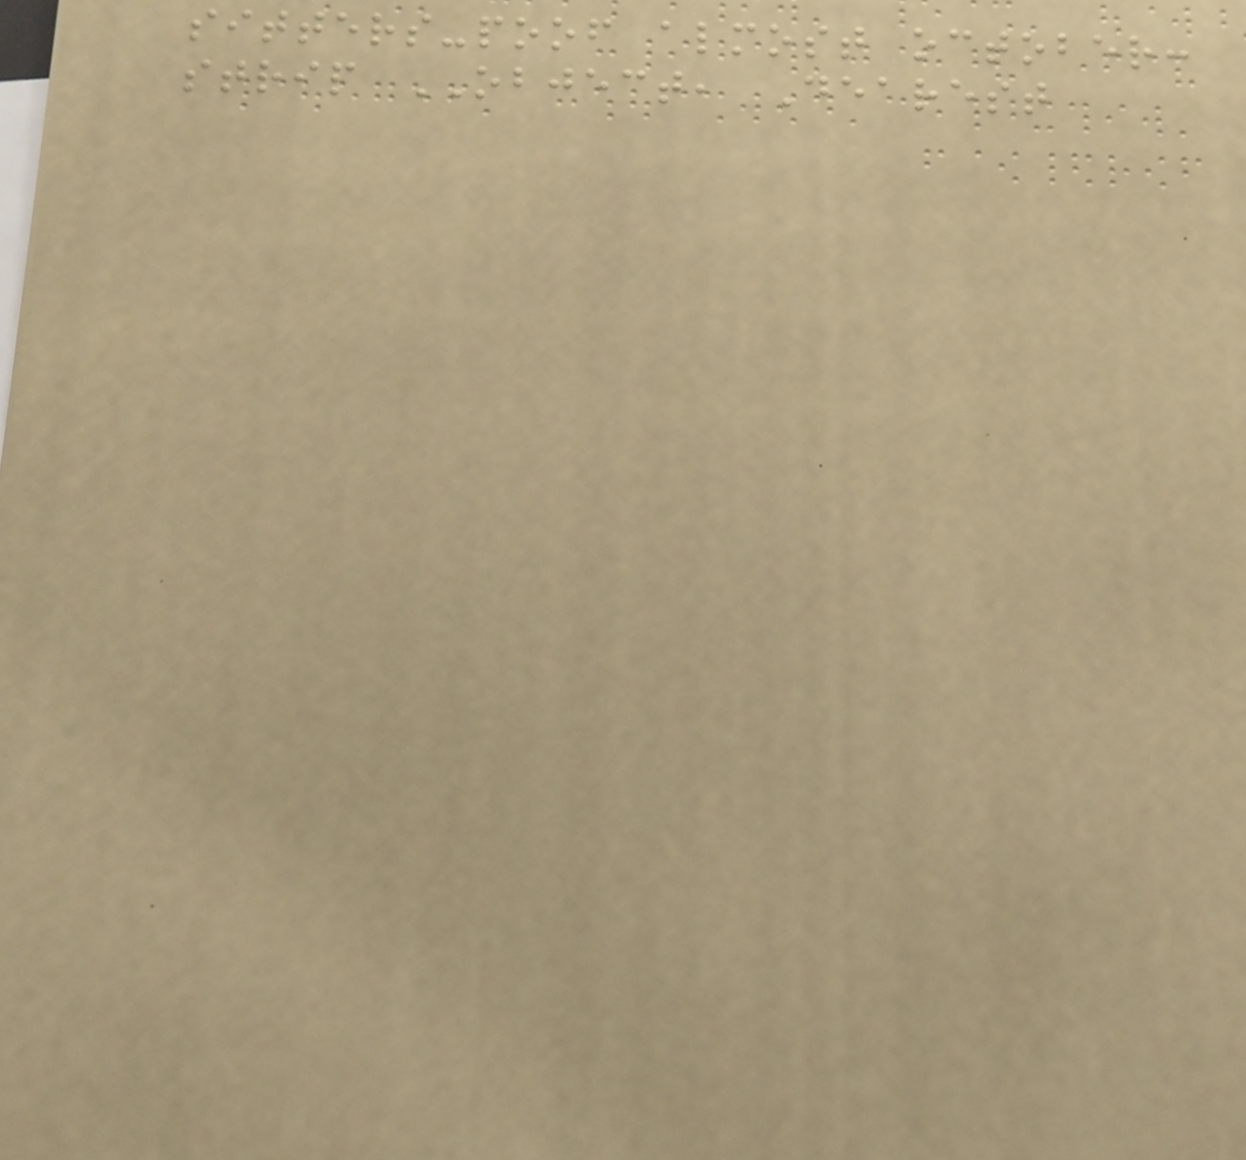sitters-poof almost october:
strip OBJECT, Dearest
